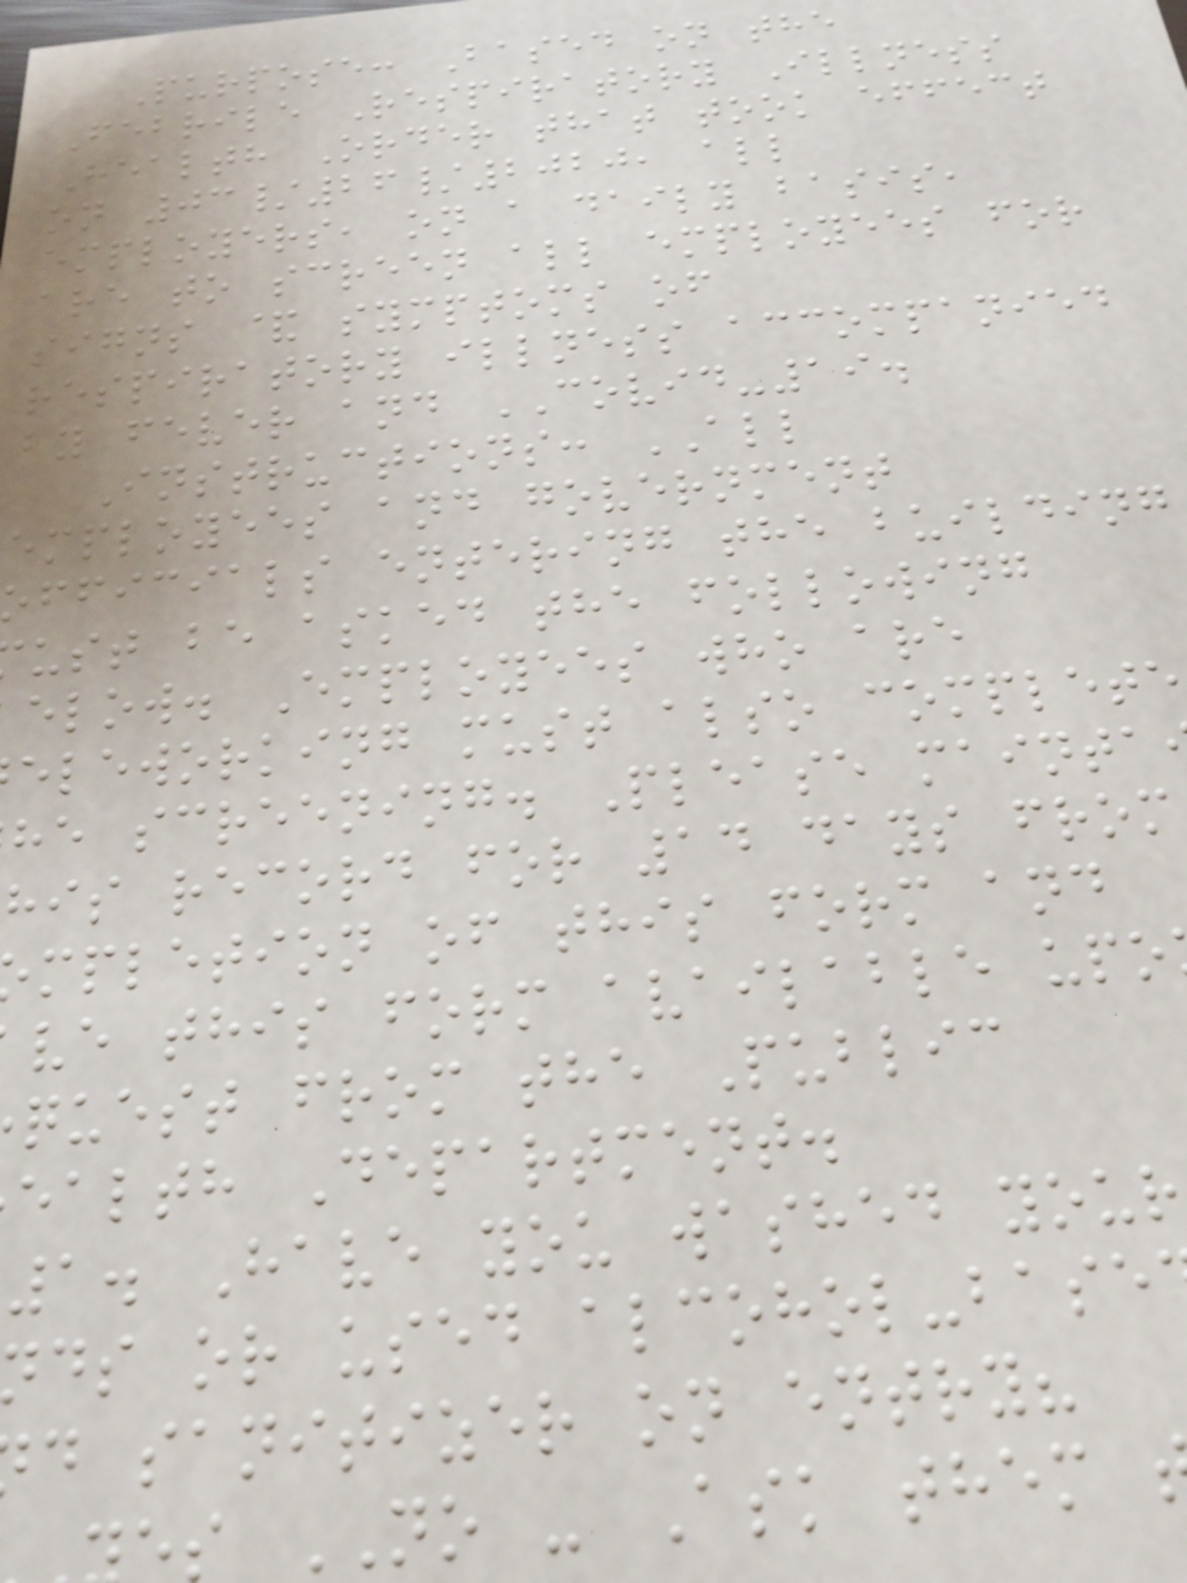Purpose: Based on the
Febrile Respiratory Illness
Health Order that took effect
on 03/26/2020, all
employers, on a daily basis,
are to screen all employees for
signs & symptoms of
respiratory illness accompanied
by fever and COVID-19.
Instructions: ALL
employees and government
fficials entering the building
ust be asked the following
elow. Employees who are
eleworking must also complete
he screening. Please mainta
his record for 14 days from
mpletion of this form and
ve this form available upo
quest from the Public
ealth Department.
1. Have you washed your
ds or used alcohol-base
d sanitizer on entry?
s NO - Ask them
